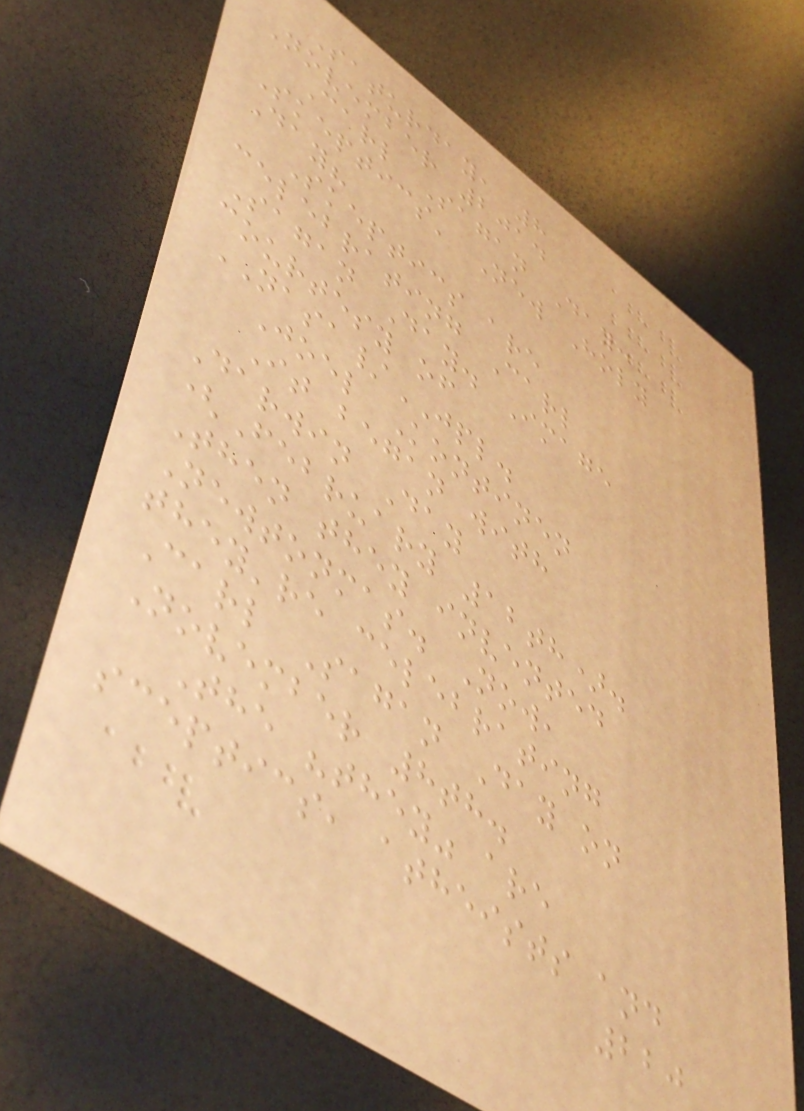Saturday, 8
November 2014
Carl Sagan Day:
Skeptics' New Holy
Day?
Skeptics are
celebrating Carl
Sagan Day. Image
courtesy of
NASA/JPL.
Joel Kontinen
It began with
Darwin Day
(February 12th).
Then they invented
Newtonmas. Now,
they're celebrating
Carl Sagan Day on
November 8th.
The "they" are
sceptics, atheists and
220
